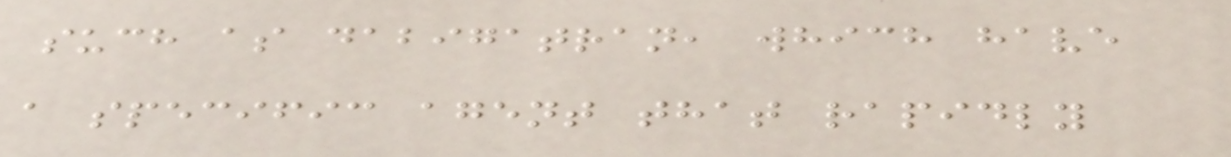such as dabigatran, which have
a specific agent that rapidly
